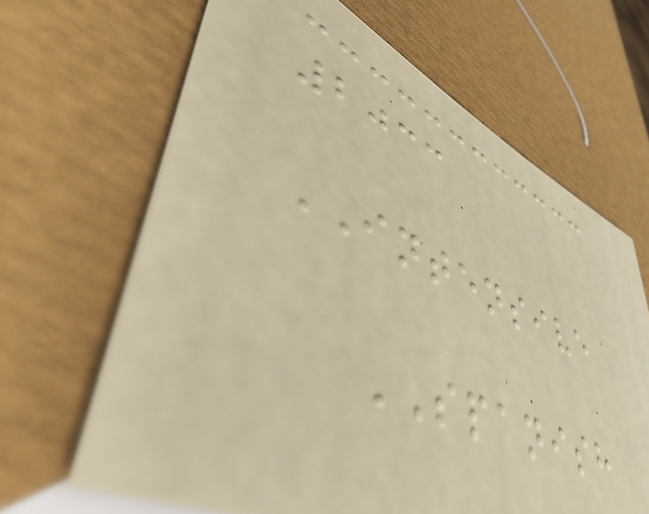2033
INTENSIVE
SPANISH
